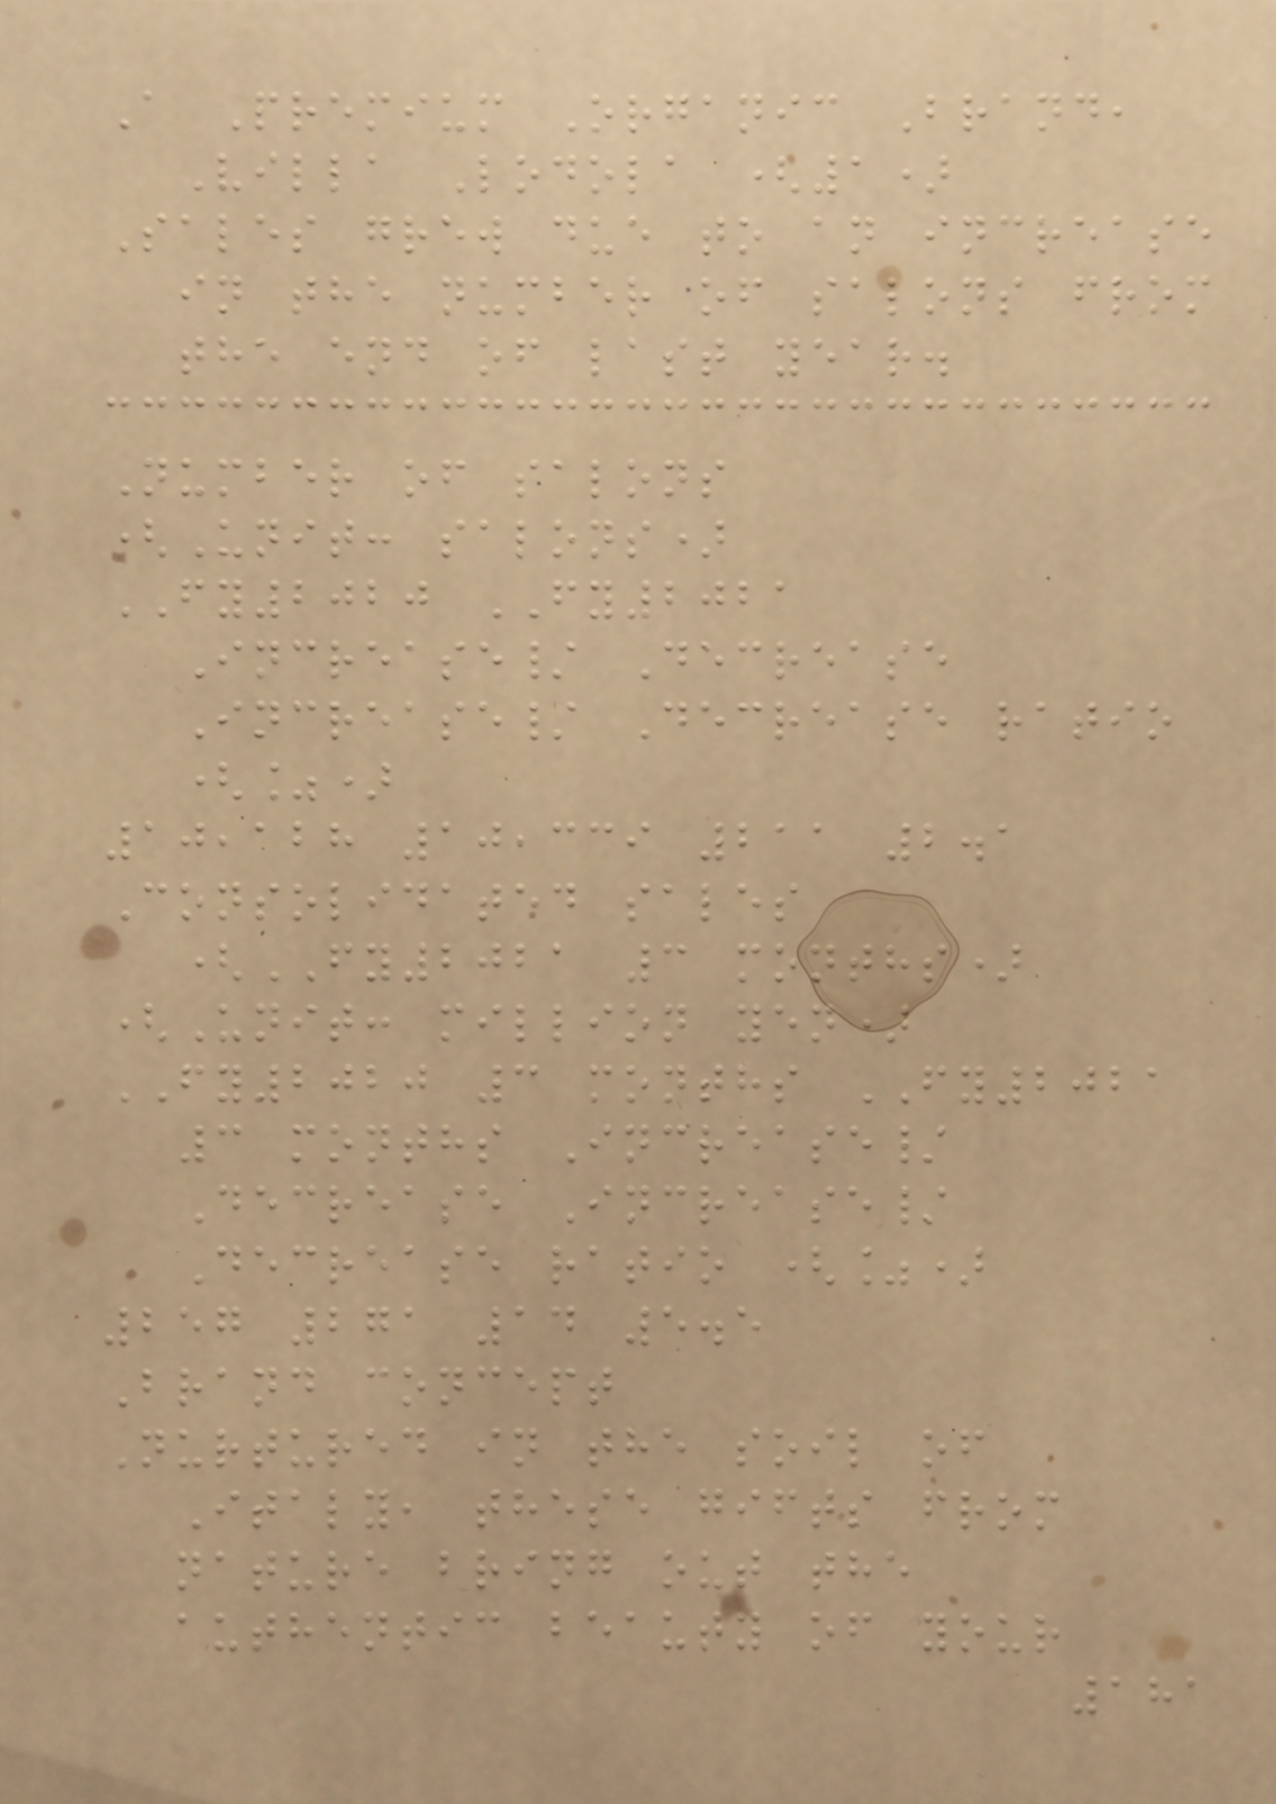A Premium Organic Brand,
Villa Lodola (1)
Sales grew due to an increase
in the number of salons from
the end of last year.
Number of salons
(Unit: salons)
FY2020 FY2021
Increase/ Decrease
Increase/ Decrease ratio
(%)
10,128 10,339 211 2.1
Consolidated sales
(FY2021 3 months)
(Unit: million yen)
FY2020 3 months FY2021
3 months Increase/
Decrease Increase/
Decrease ratio (%)
257 271 14 5.5
Brand concept
Nurtured in the soil of
Italy, these gifts from
nature bring out the
authentic beauty of your
181
